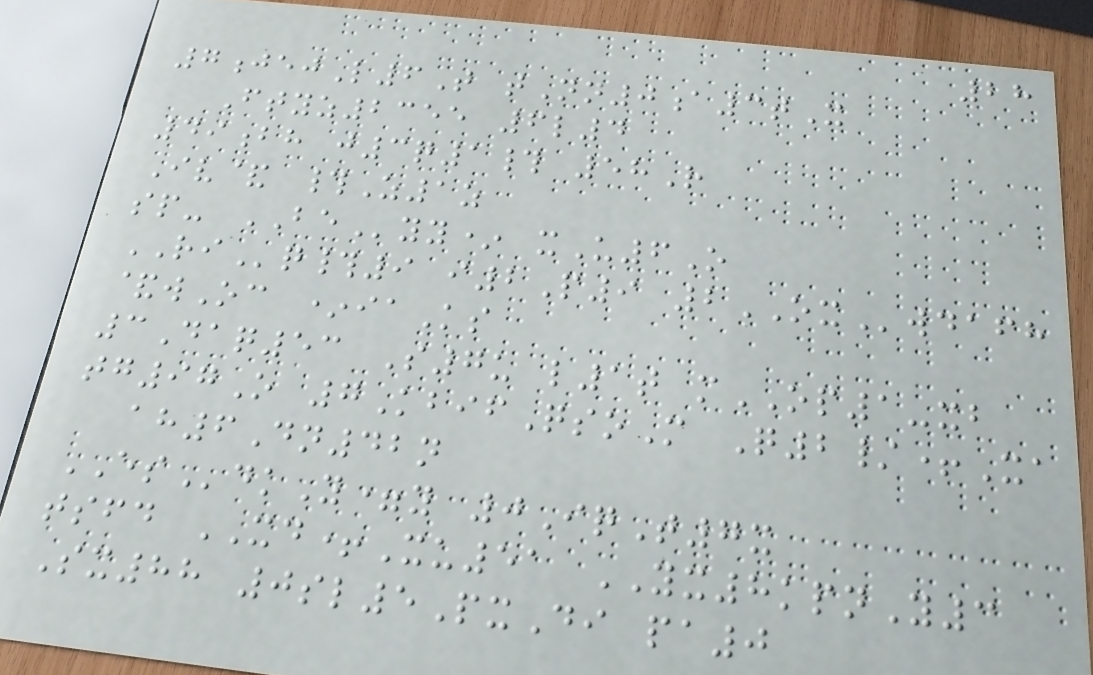28
7jejL6T tNn0a3tX
Ftyz2355 6l4
49bh j3q1# 58R
Iv& #Z1z
sp- BEyy* xU6O
RIq#9 i2P9 2OXwdafh
&wOc *iaKs
3Daq53 S7u l1t mOP1-xb
tg97O 7KbifQsoM Q2/+Xa
ah6Dn42n
ESdkY=y 0IqT7x
tsfd XD+Xu51 YX8kpnY3
Sx88 0sl5PxDi pa0
